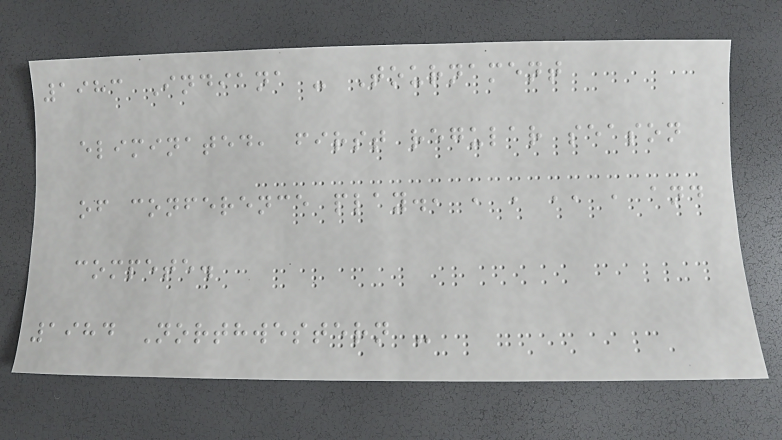1983 Indiana - Tournament
eliminated, first regular season
of conference play., , , ,, , and
compete.
1984 Northwestern -
